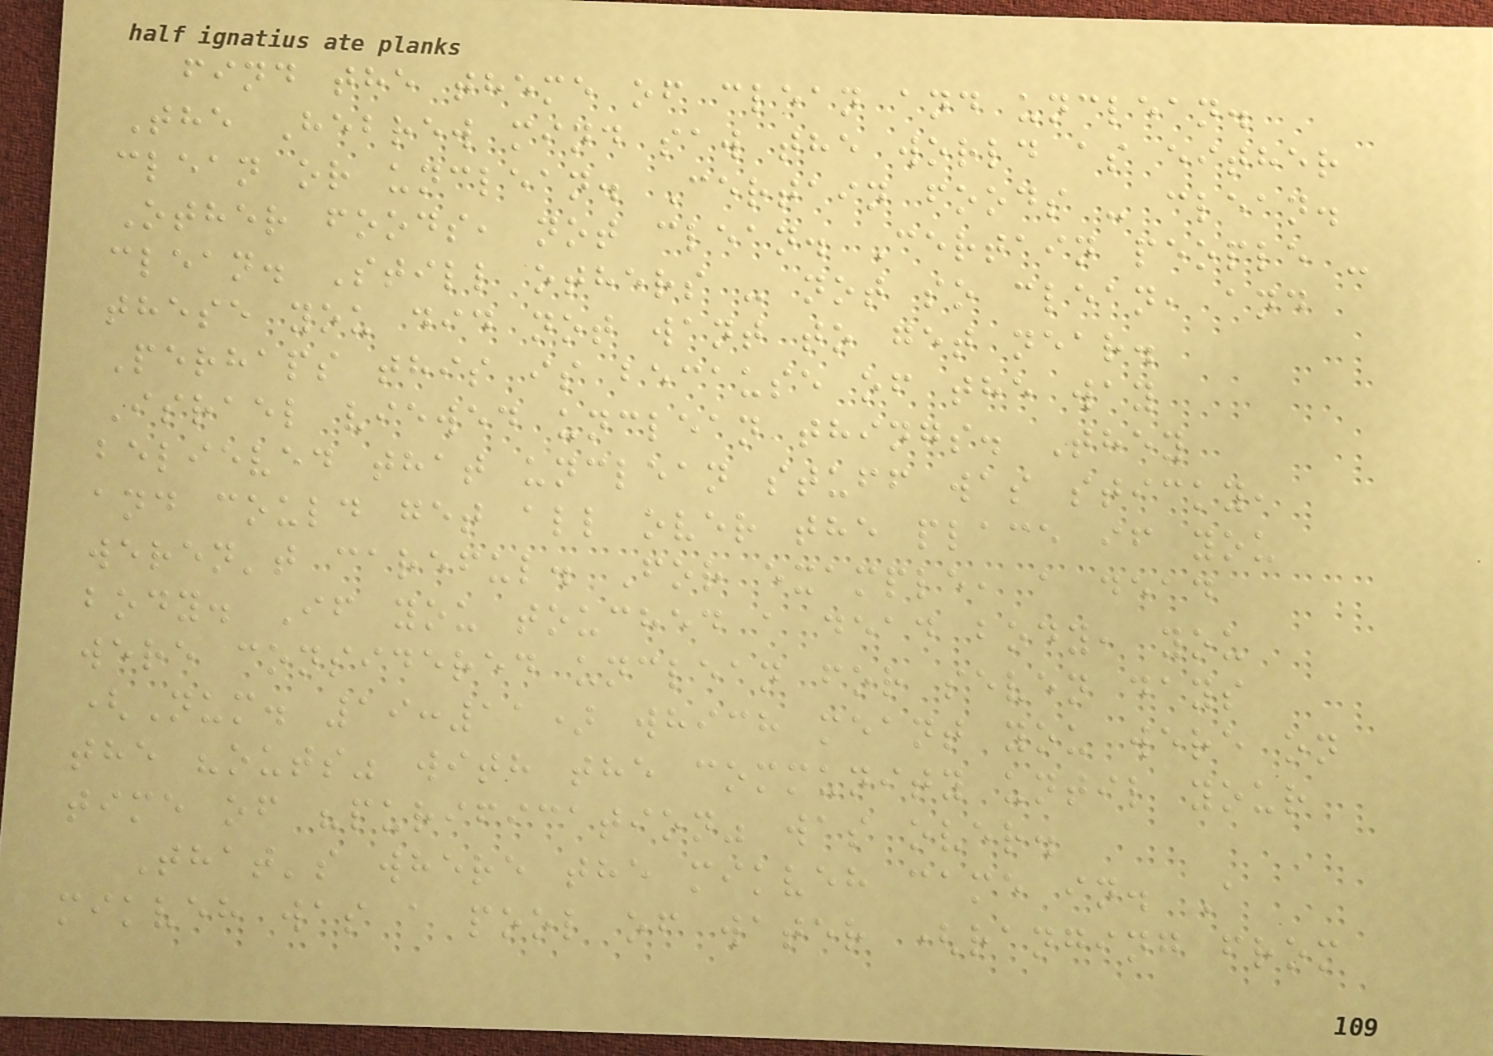find the theme of clean and unclean.
The Hebrew mind saw the world as either
clean or unclean. Certain foods - clean.
Other foods, not clean. Certain people -
clean. Still others - not so clean, and
these you did not want to get near.
Perhaps this is because of the way
Israel viewed unclean things. They
believed that unclean stuff was sticky,
and could get all over the place if you
weren't careful. For example, a dead
body. If you touched a dead body, you
were considered unclean for seven days
(Num. 19:11) which meant you were on
the "outs" with the community until your
time of "purification" was over.
That's where the mikveh came in. A
mikveh was a pool of water (ranging from
